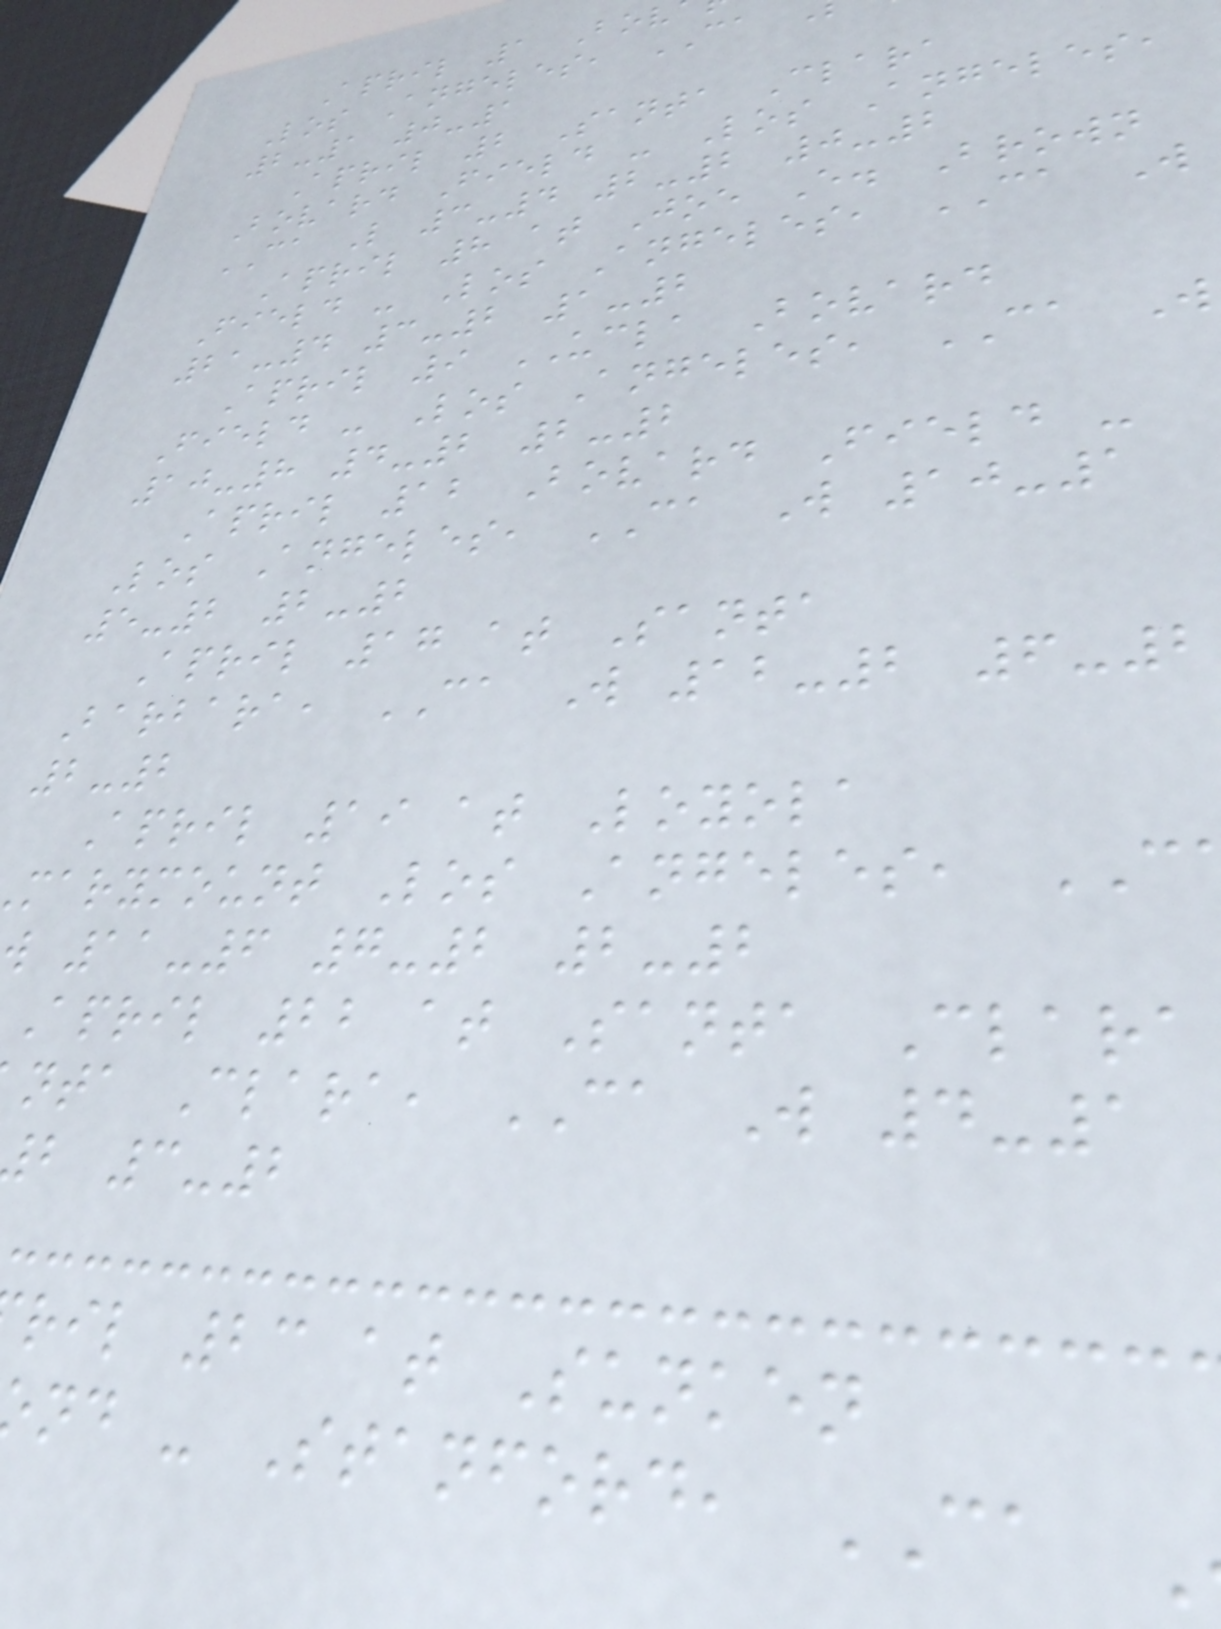April 1 Bov
Los Angeles, CA
2-1 0-1
April 2 Santa Clara
Bovard Field - Los Angeles,
CA L 3-4 2-2 0-2
April 8 at Joe E. Brown
Field - Los Angeles, CA W
21-4 3-2 1-2
April 9 UCLA Bovard
Field - Los Angeles, CA W
10-8 4-2 2-2
April 12 Bovard Field -
Los Angeles, CA W 10-1
5-2 2-2
April 17 at Santa
Barbara, CA W 12-2 6-2
2-2
April 19 at Loyola
marymount Los Angeles,
11-6 7-2 2-2
April 22 at Santa Clara
nta Clara, CA W 4-1
b 3-2
ril 23 at Sunken
nd - Stanford, CA
